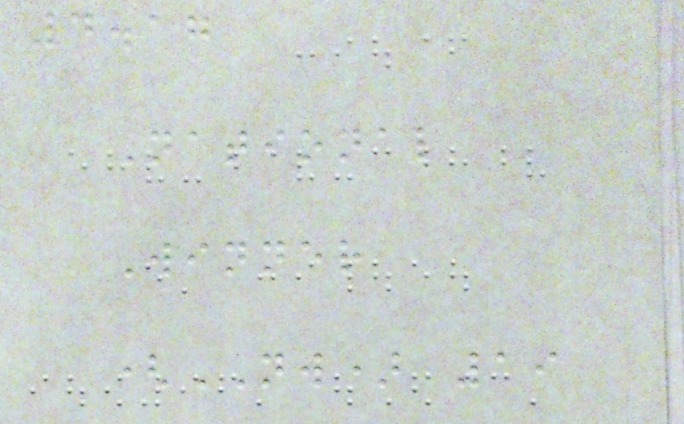4.17
National
Winner
(NW) 19
